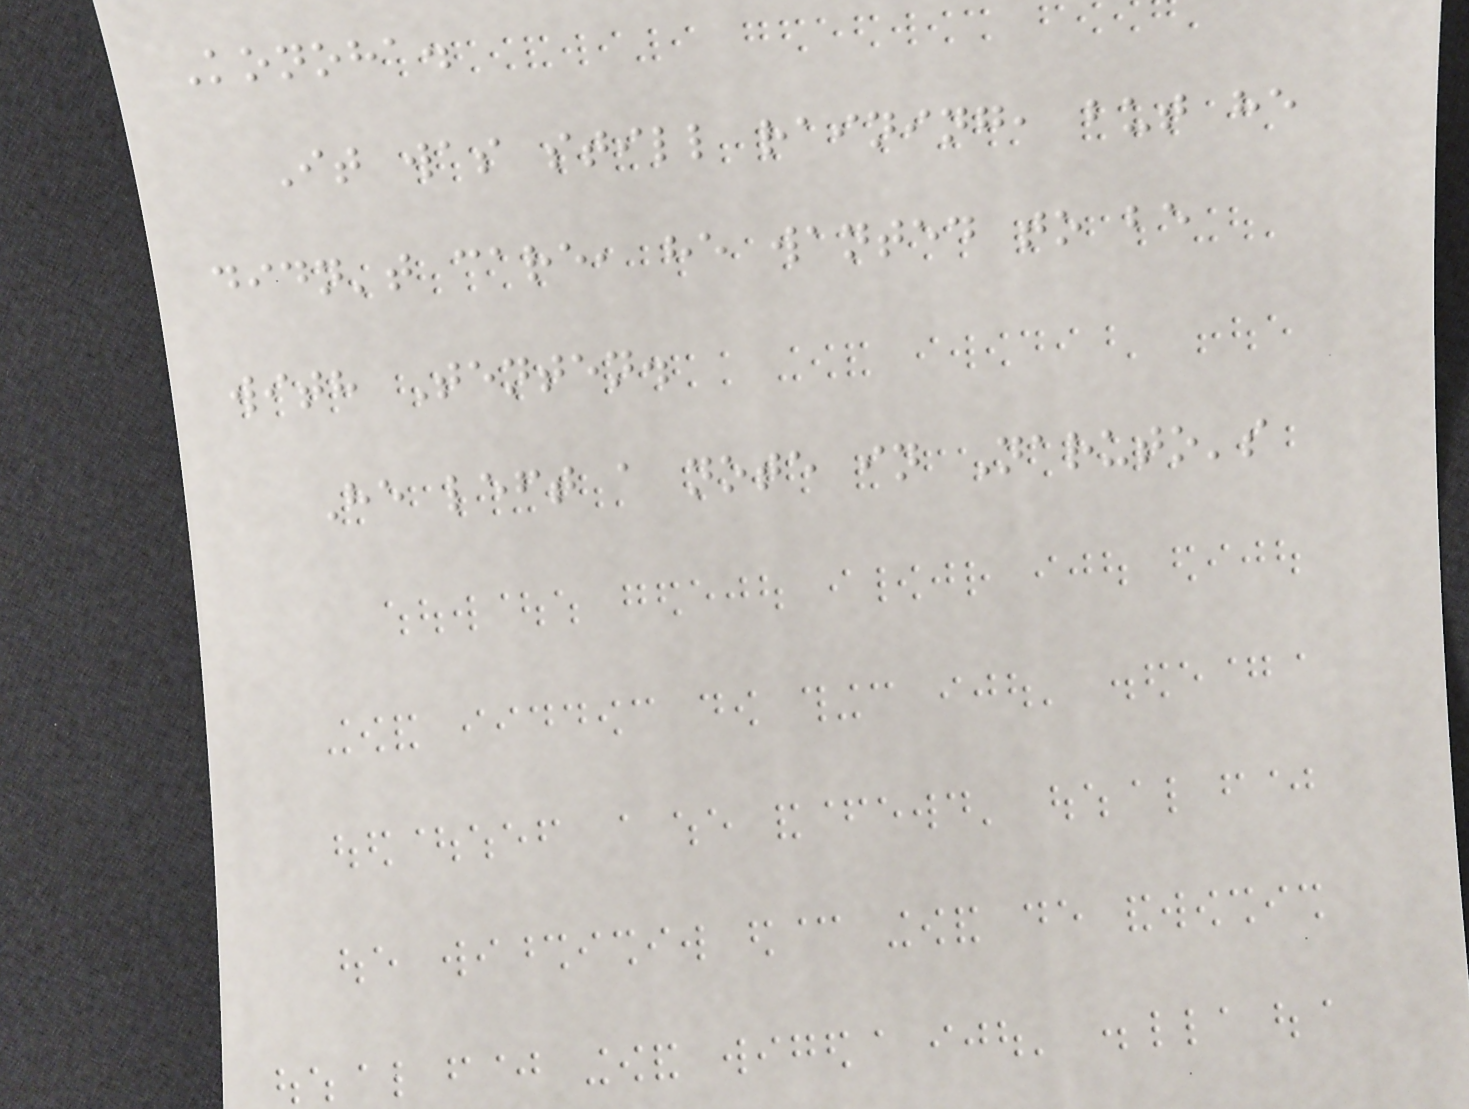Konoha.
It was still raining, but he
didn't care, he wanted to be
with Tenten.
He left a note in Naruto's
